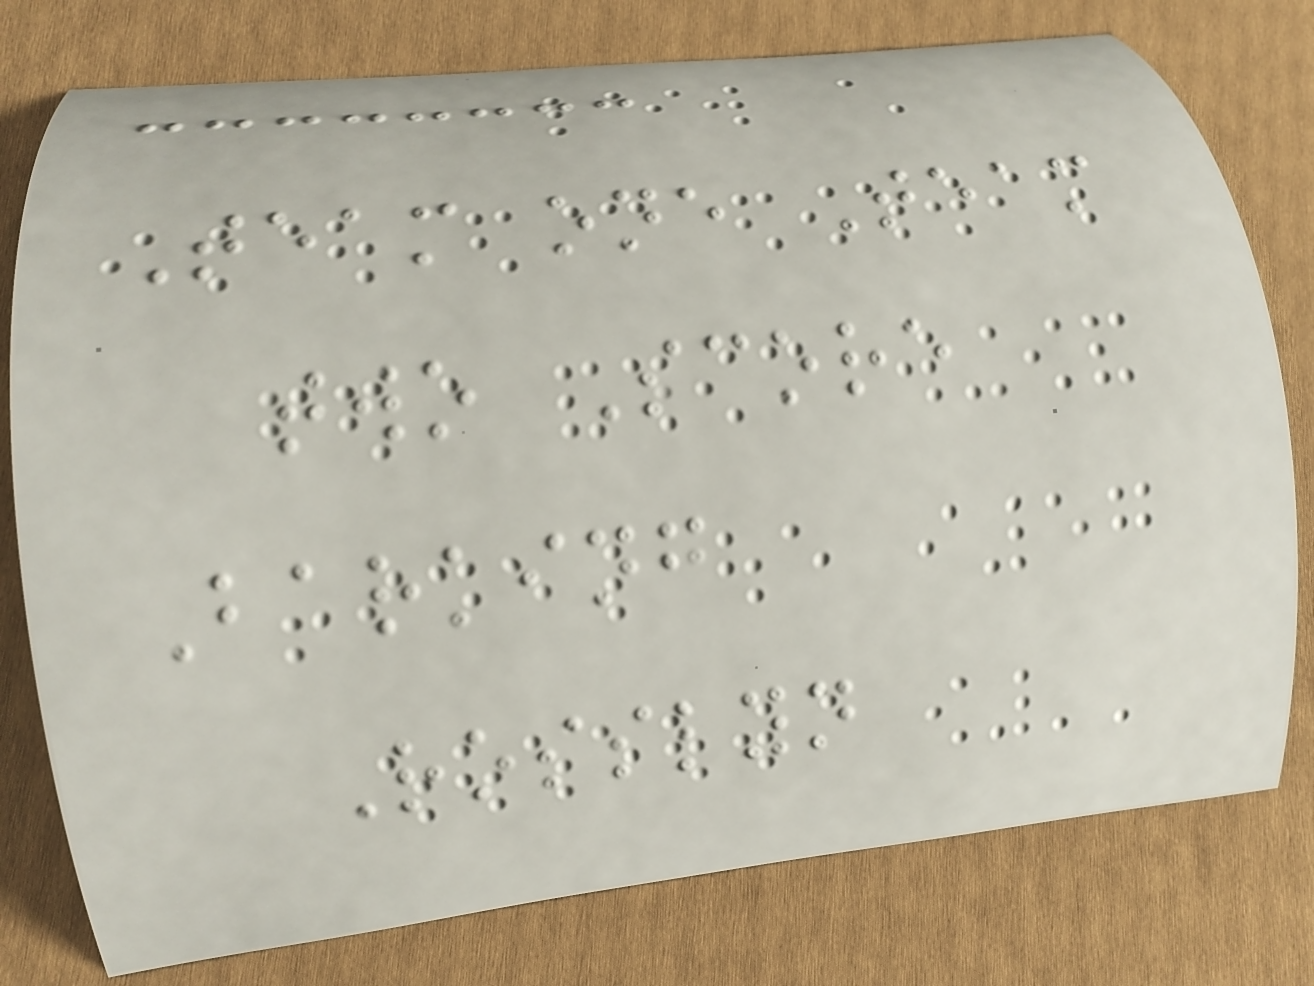Team one Team
two Score
Barking
Rosslyn
